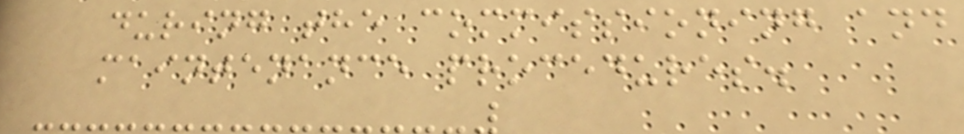during the commissioning and
maintenance procedures.
